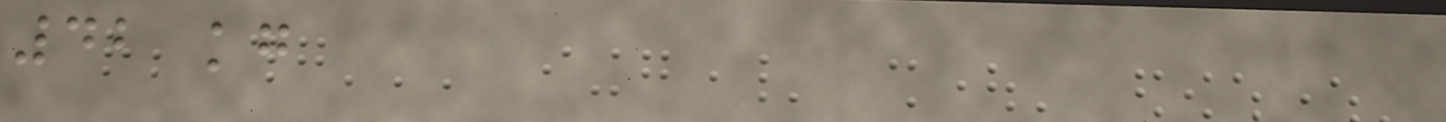42 kg
